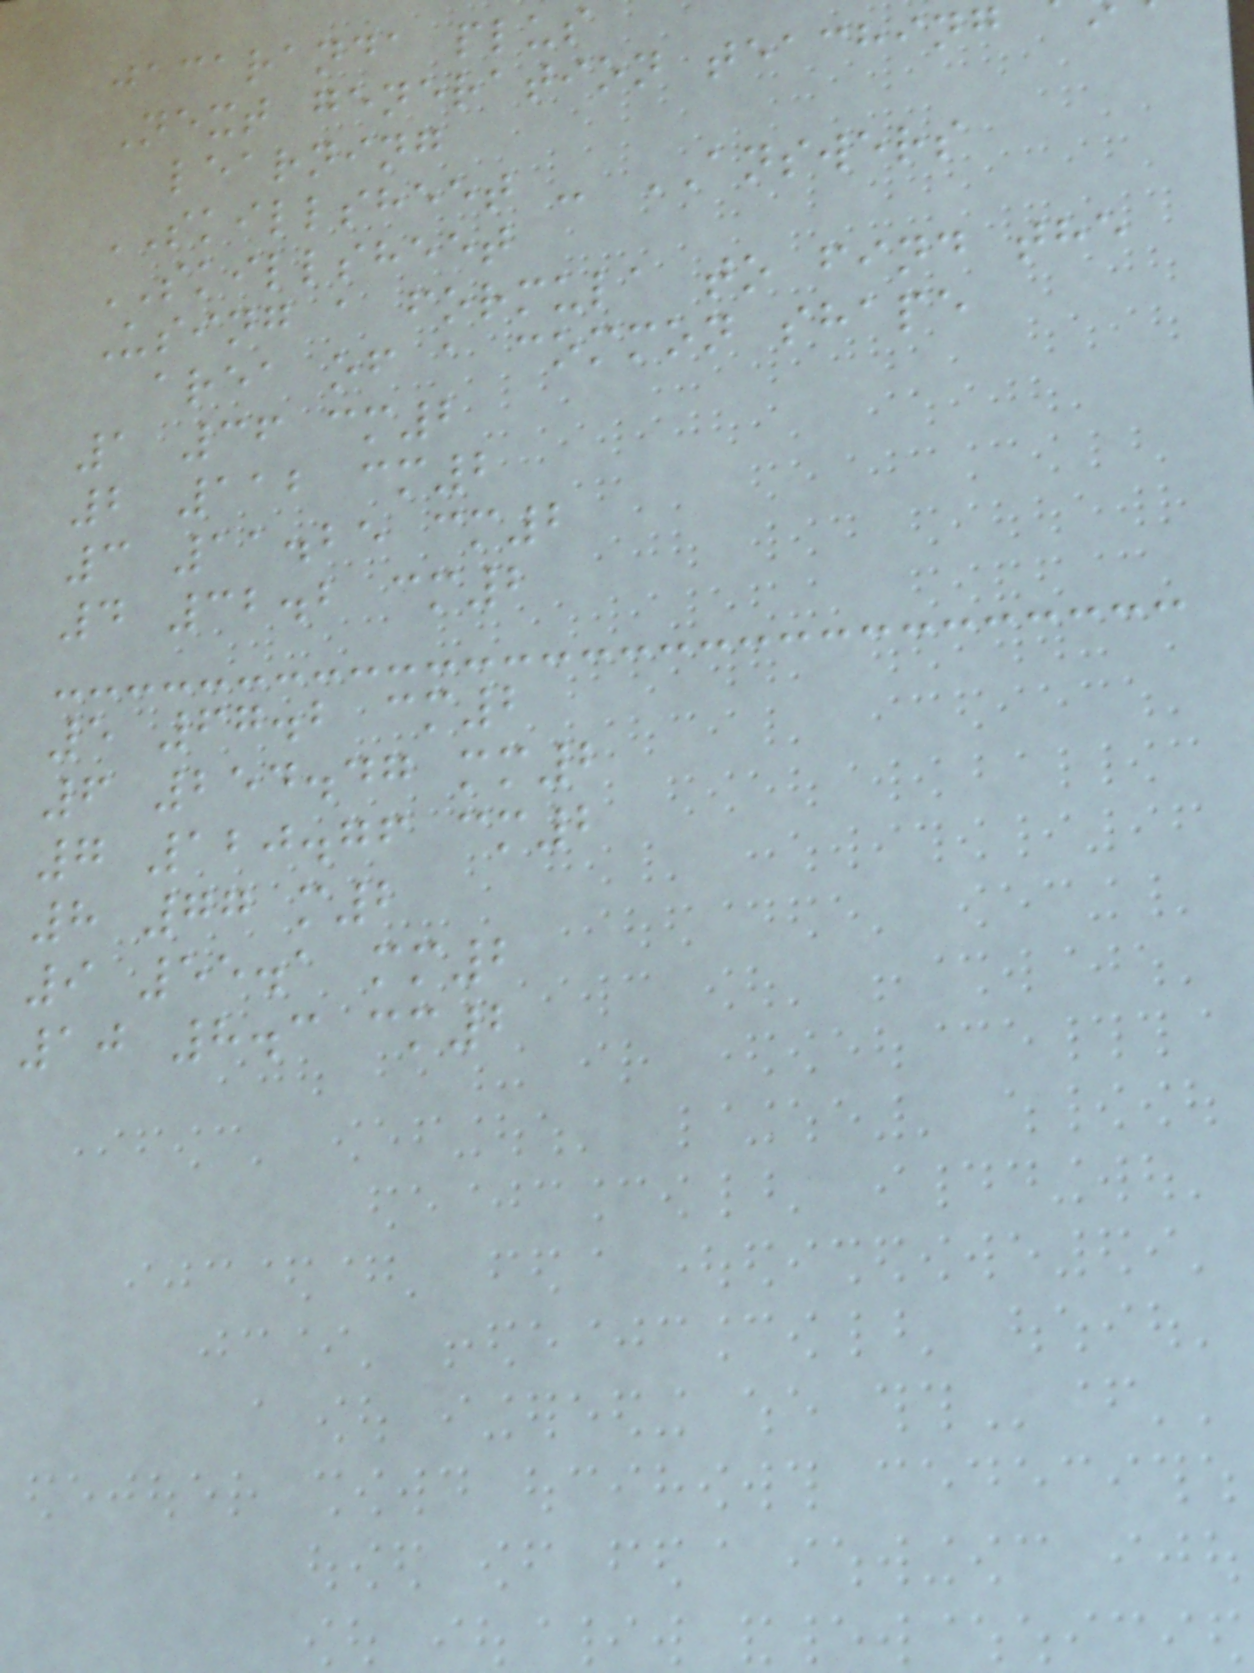jacaranda plus
Next generation teaching
learning
SKILLSHEET - ANSWERS
SKILLSHEET
Using a formula to find the
area of a common shape
1 36 cm2
2 112 cm2
3 11.25 cm2
4 32.2 cm2
5 67.2 cm2
6 254.47 mm2
7 120.76 cm2
8 77 m2
9 55.1 mm2
10 8.3 cm2
